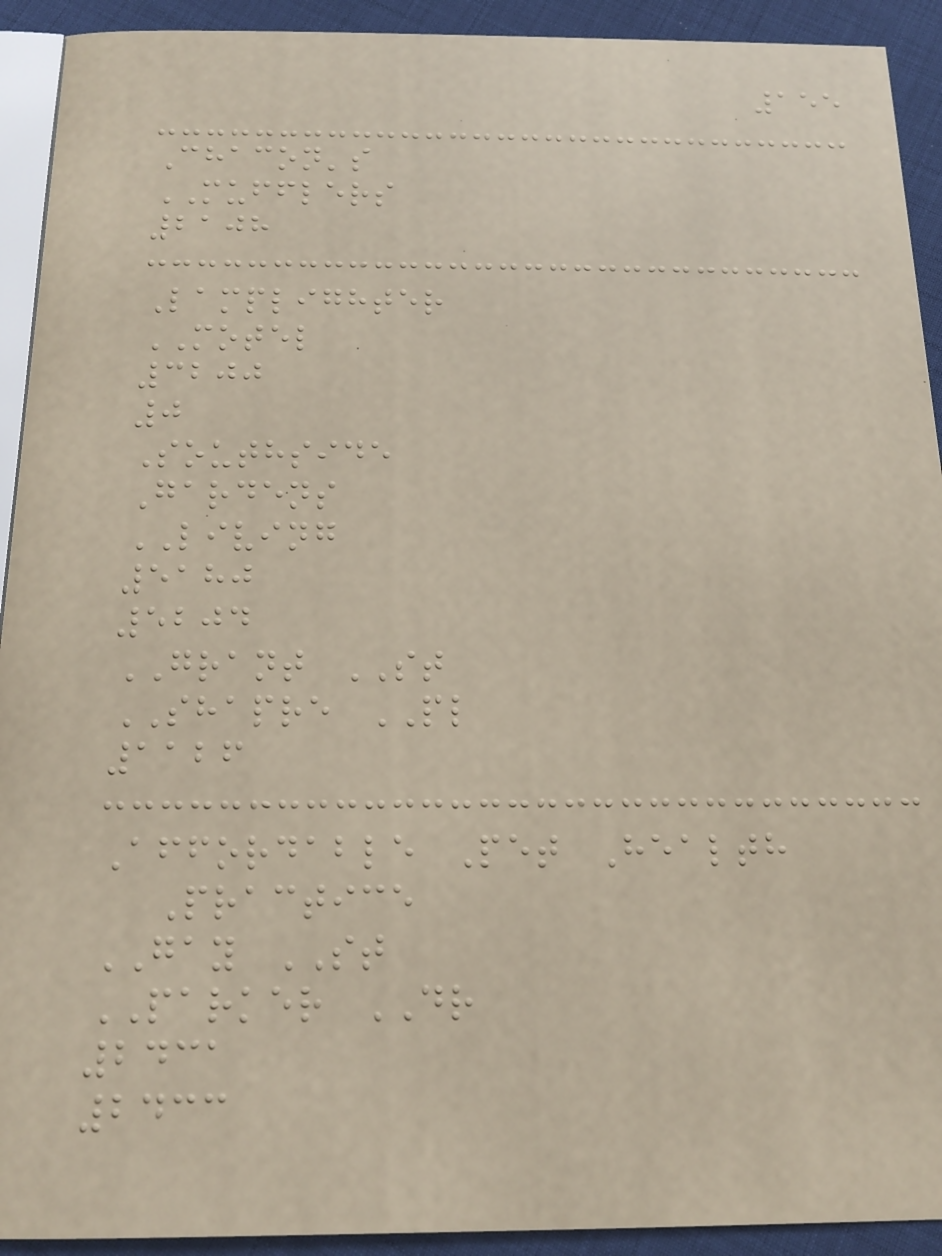155
Chacon's
MUFFLERS
2108
Lamplighter
MOTEL
3200
0
Southside
Gardens
LIVING
5180
5204
GRANT ST
SHAPRE PL
1126
Affordable Pet Health
Practice
GAY ST
PARKER DR
2431
2433
